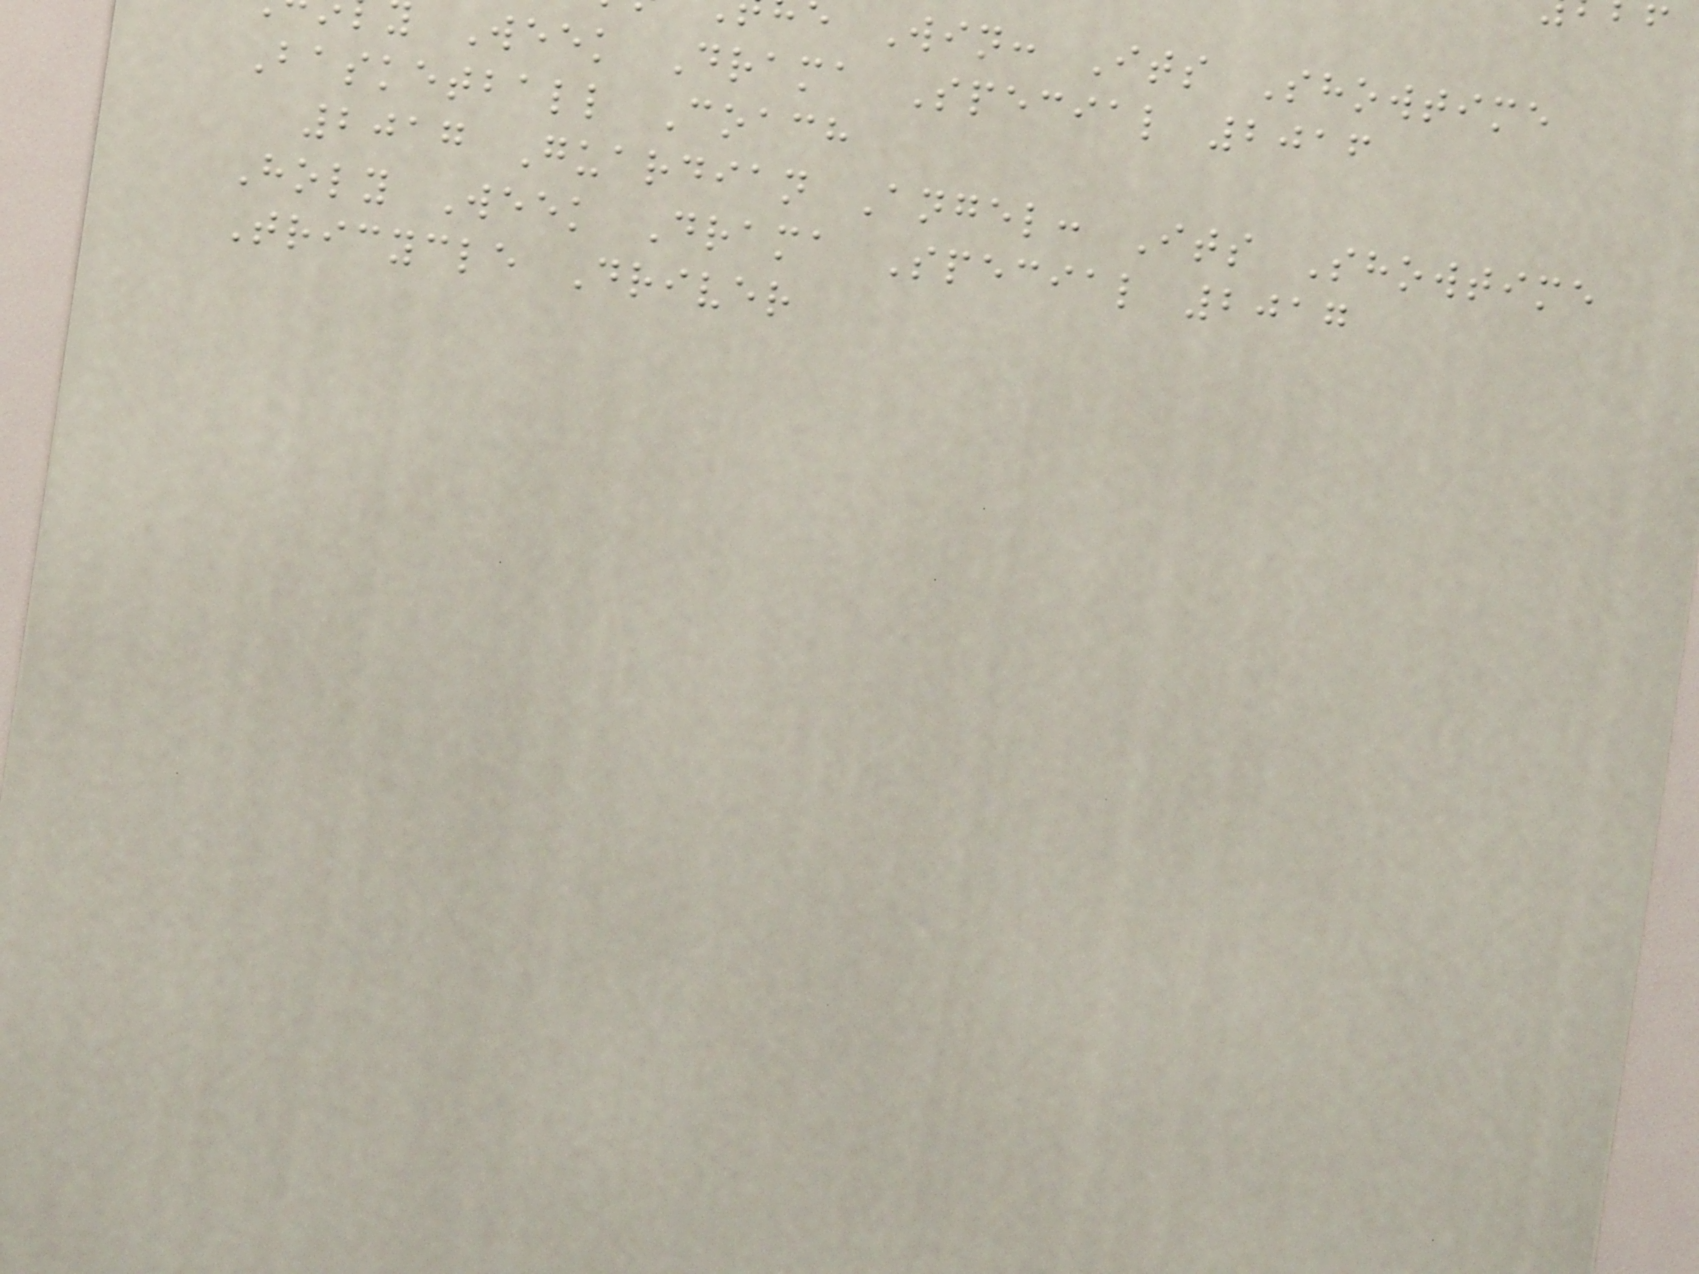Win: Its Showtime
Week Drama Special 2016
Basketball Coach
2017 Guardian Angel: Its Showtime
Holy Week Drama Special 2017
Tricycle Driver
